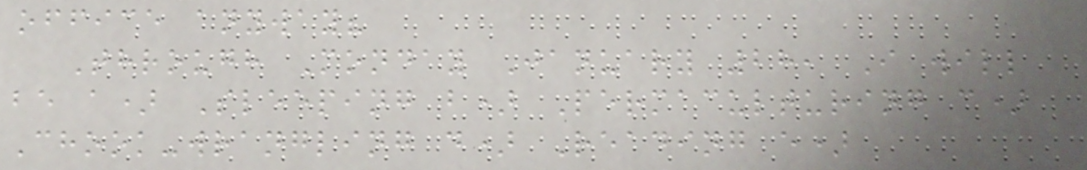office anyway?
Through Monday January 28, I will
be a) Sleeping b) Permaculturing c)
Chook-wrangling d) Reading e)
